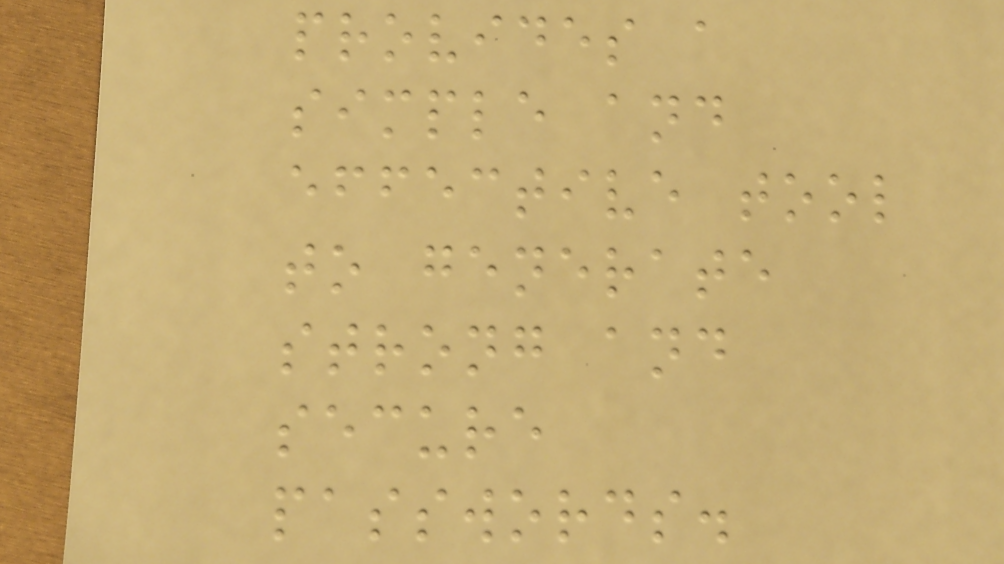provides a
simple and
effective tool
to generate
strong and
secure
passwords.
